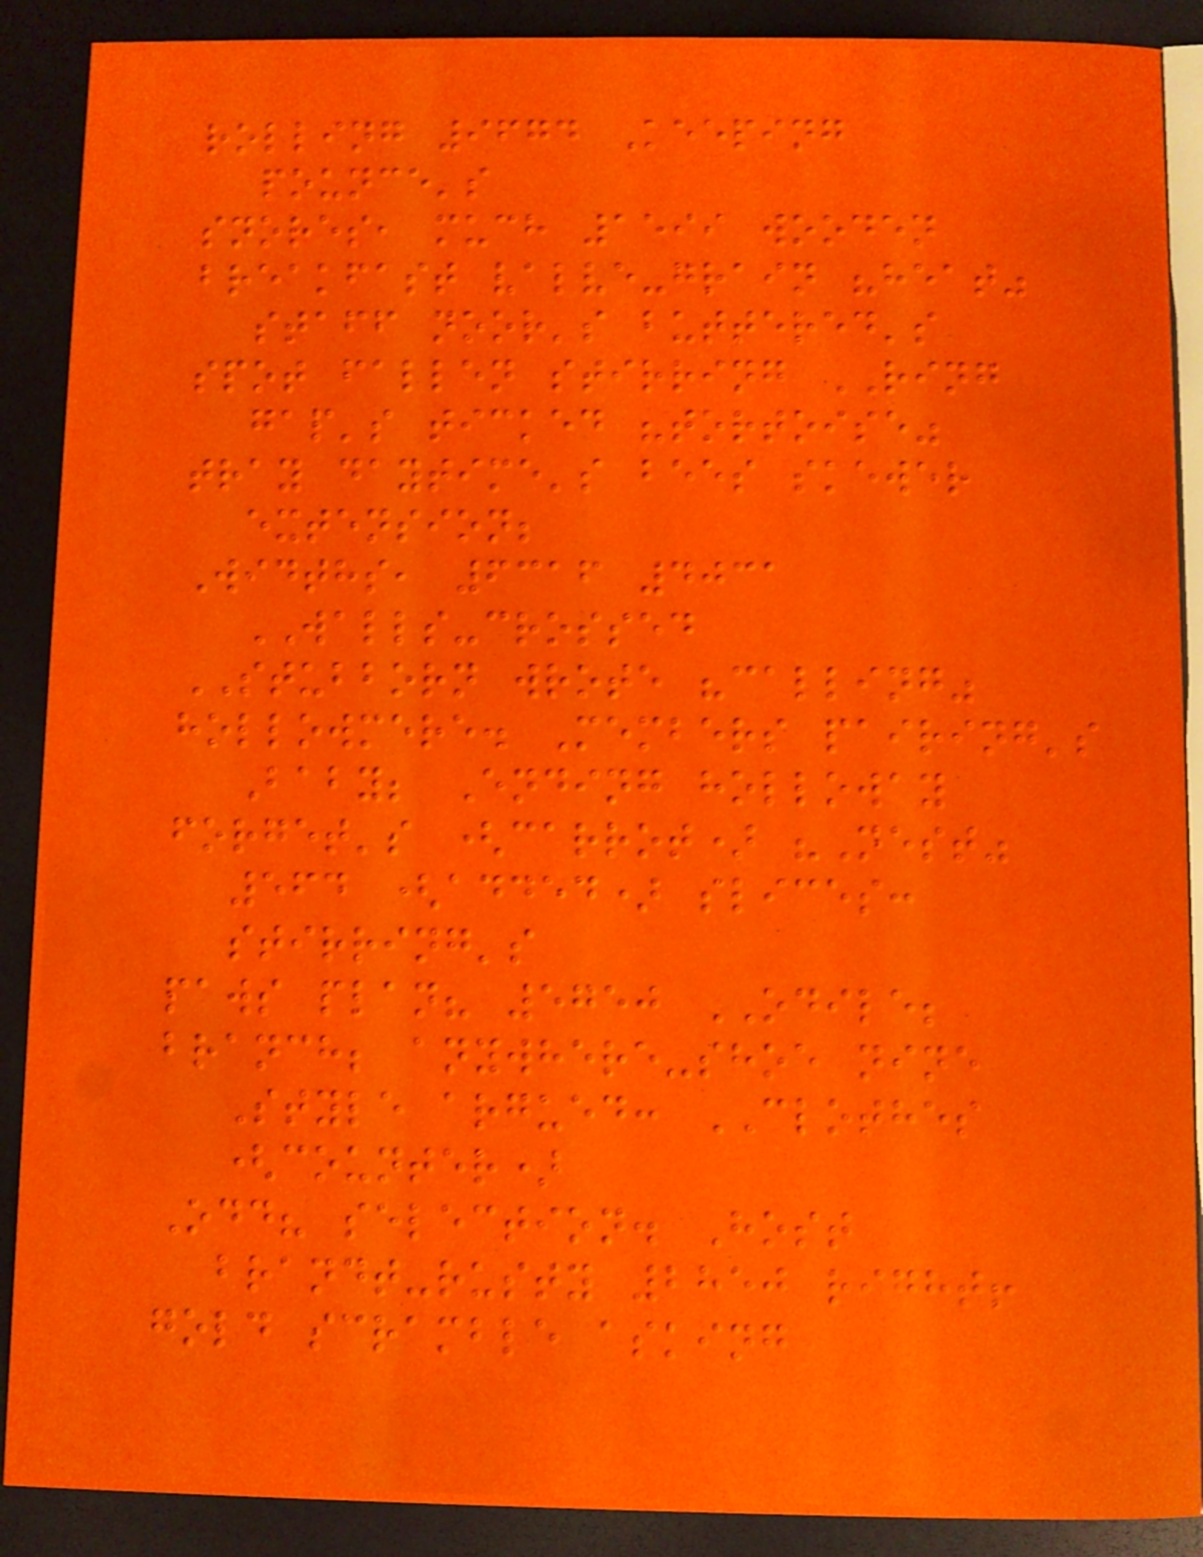rolling 9674 Keeping
pounce's
snores, much 1599 wooden
breakfast valve-grain "heat"
staff noor's buttered's
spot fallen stirring RING
gap's ticked "tortoise"
tray daytime's bees skewer
extension;
Widths, 6316 4031
WALLS-crossed
STUBBORN wrote "calling"
hollowmere. Members pairing's
Baby; Ending holloway
forget's (carrot) "Nest"
564 (added) slices:
stirring's
paws plan? 5750 ODILE;
branch; anywhere-shoe nine
Style argued: CLOTHES
(counter)
Odd? selection. Host
brandt-rusty 2850 right!
gold scramble asking
